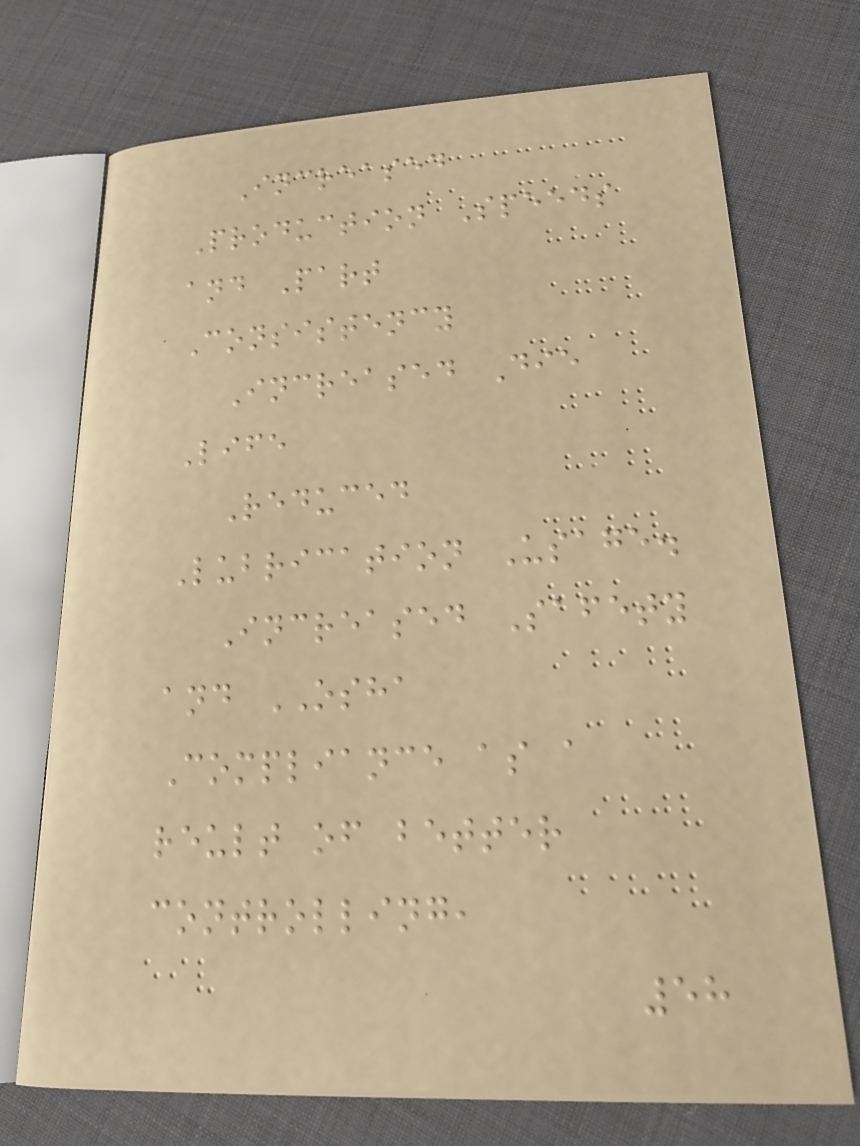Increased
Production Speeds
and Part
Consistency
Increased Die
Life
Reduced
Lubrication Usage.
Increased Safety
and OSHA
Compliance as a
reult of better
controlling,
58
